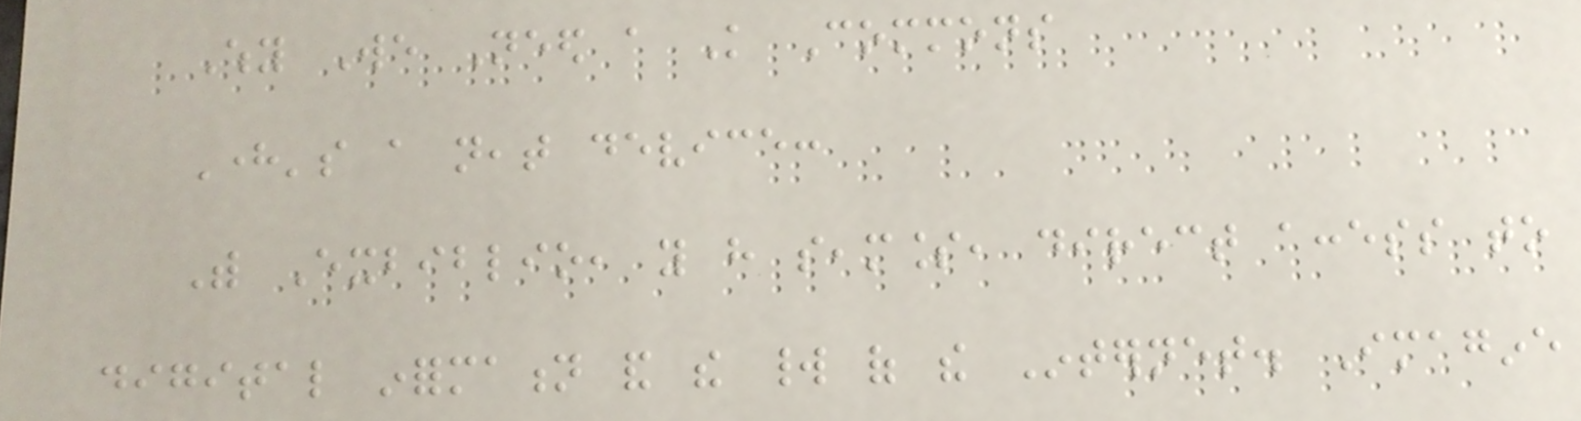Why We Need a Knowledge Commons
Here's a neat device:
With Exbiblio, you have seamless, direct access to
digital information and the world of the Internet. Imagine
